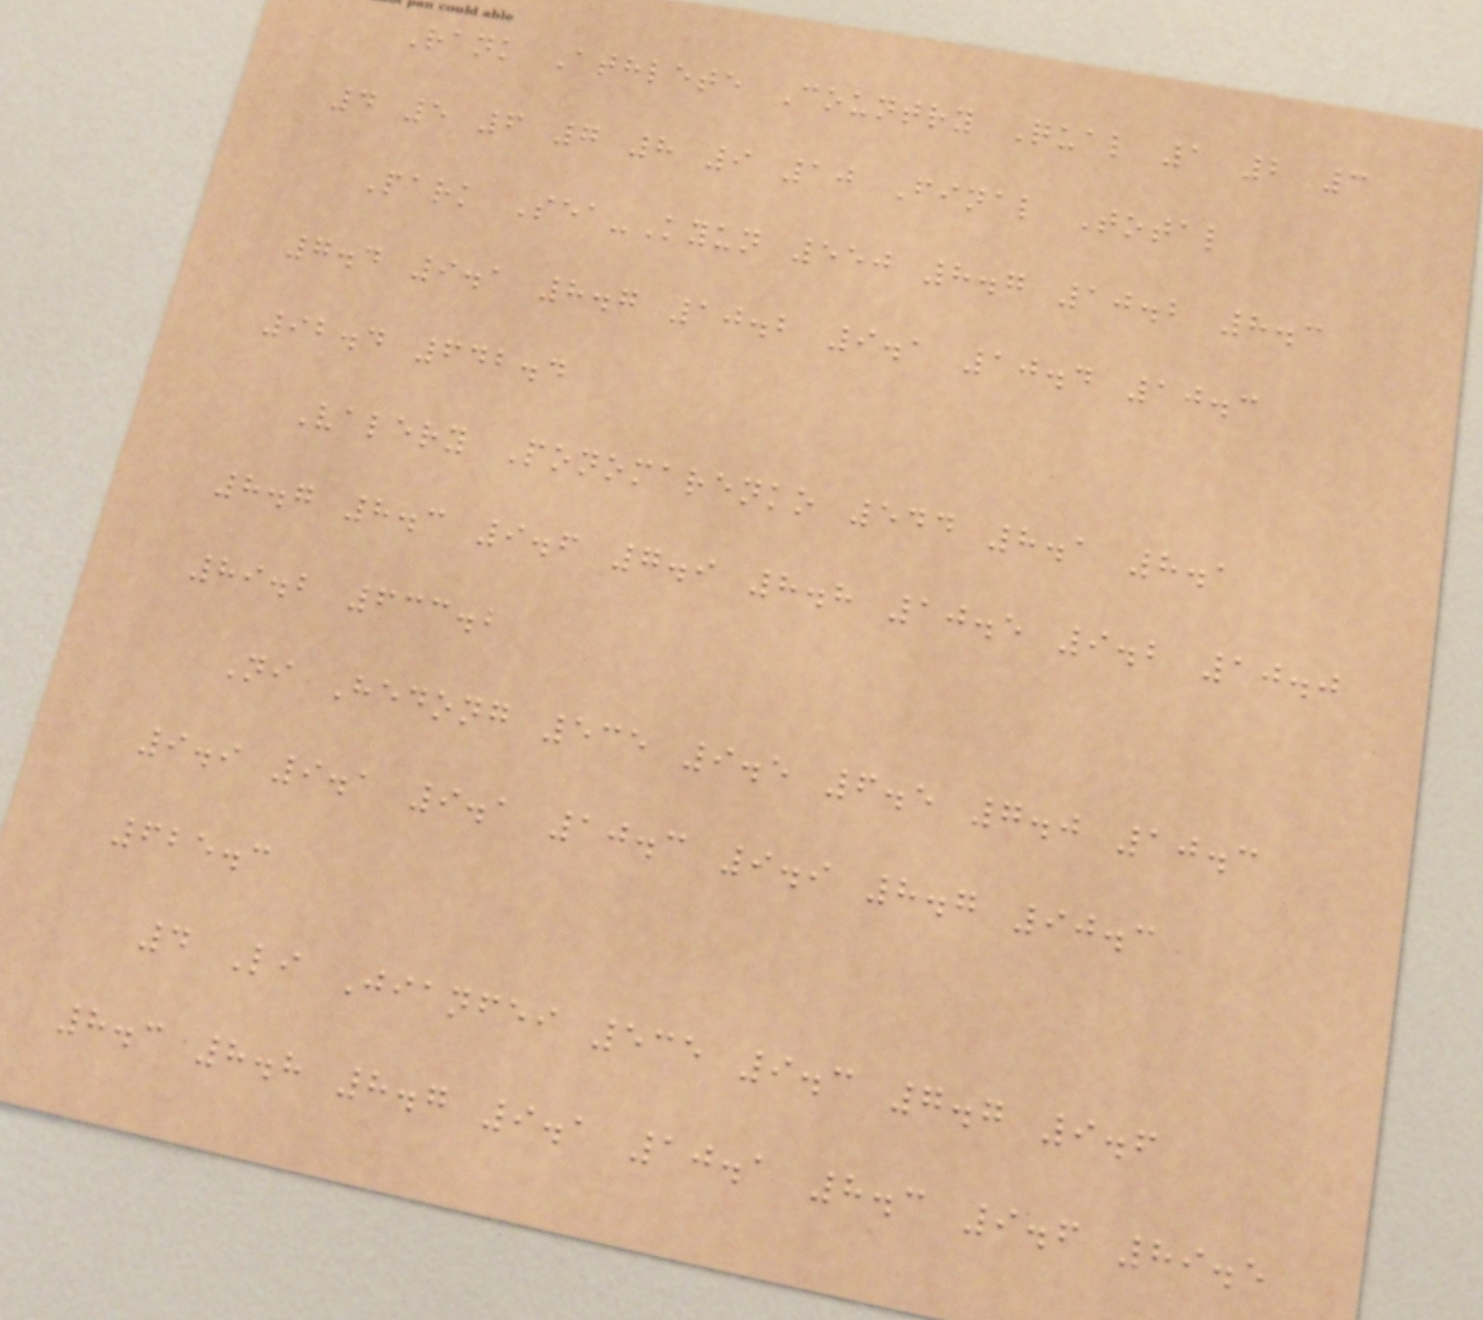Rank Athlete Country Qual 1 2 3
4 5 6 7 8 9 10 Final Total
Park Sea-Kyun 550 8.7 10.2 8.3
7.4 9.1 8.7 10.2 9.1 10.4 10.3
92.4 642.4
Valery Ponomarenko 544 8.1 8.1
8.7 8.3 9.6 7.9 8.8 10.5 9.2 10.0
89.2 633.2
Ni Hedong 535 9.5 6.5 7.0 10.3
9.9 9.1 9.1 10.3 9.9 8.7 90.3
625.3
4 Li Jianfei 535 9.3 7.7 9.6
8.3 8.8 8.7 9.1 10.1 8.3 9.6 89.5
